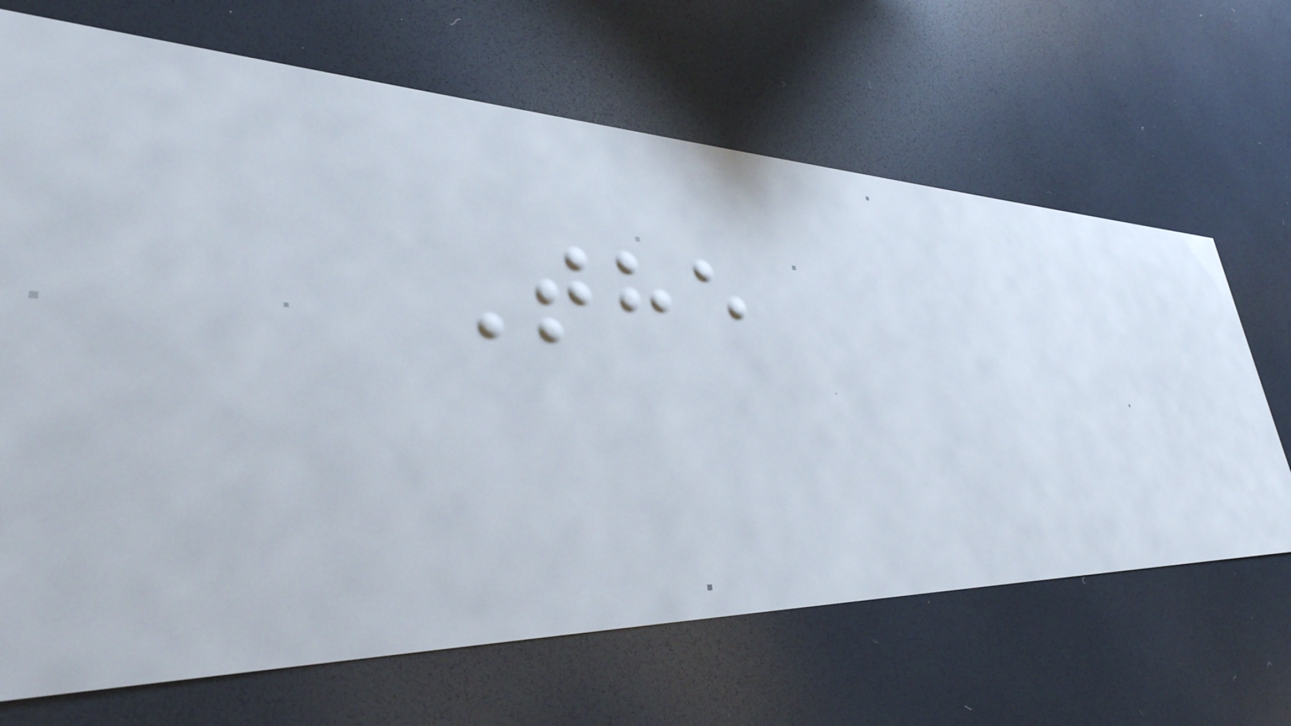The
